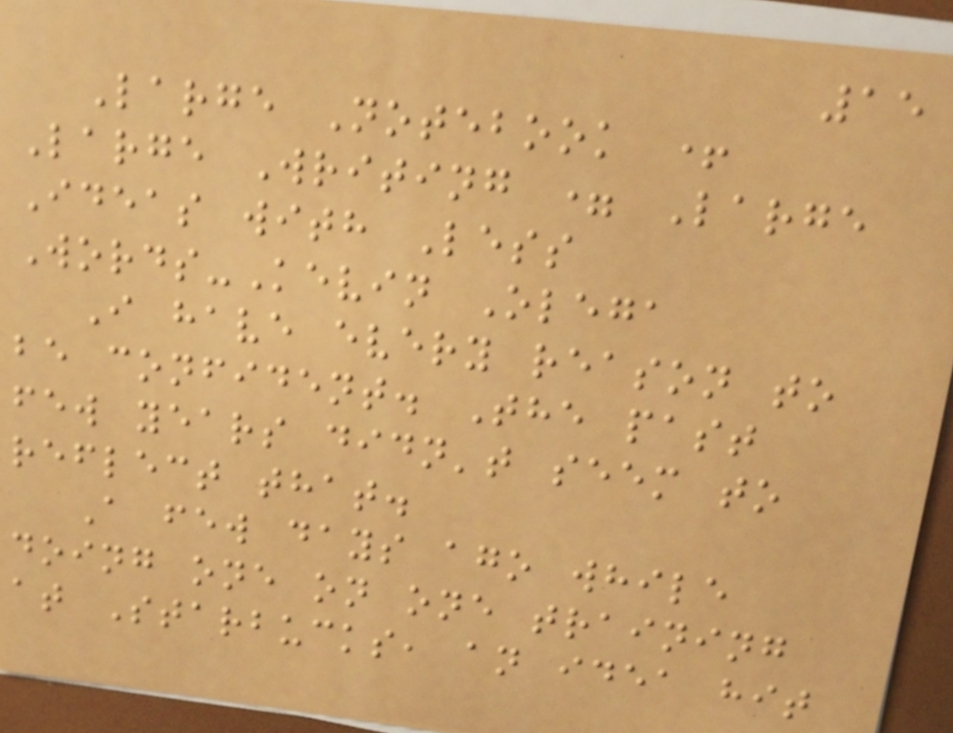15
Large Notebook +
Large Writing = Large
Ideas with Less
Words-Kevin Olega
I have every reason to
be confident. The past
few years didn't seem to
reflect that.
A few days ago while
doing one on one training
at Starbucks, an idea hit
